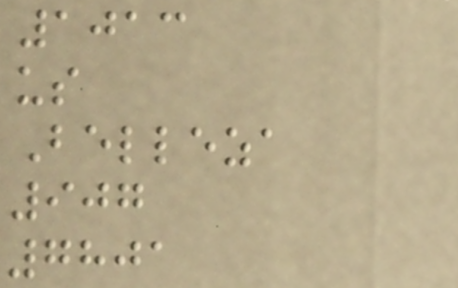1013
us
Belleza
907
7801
